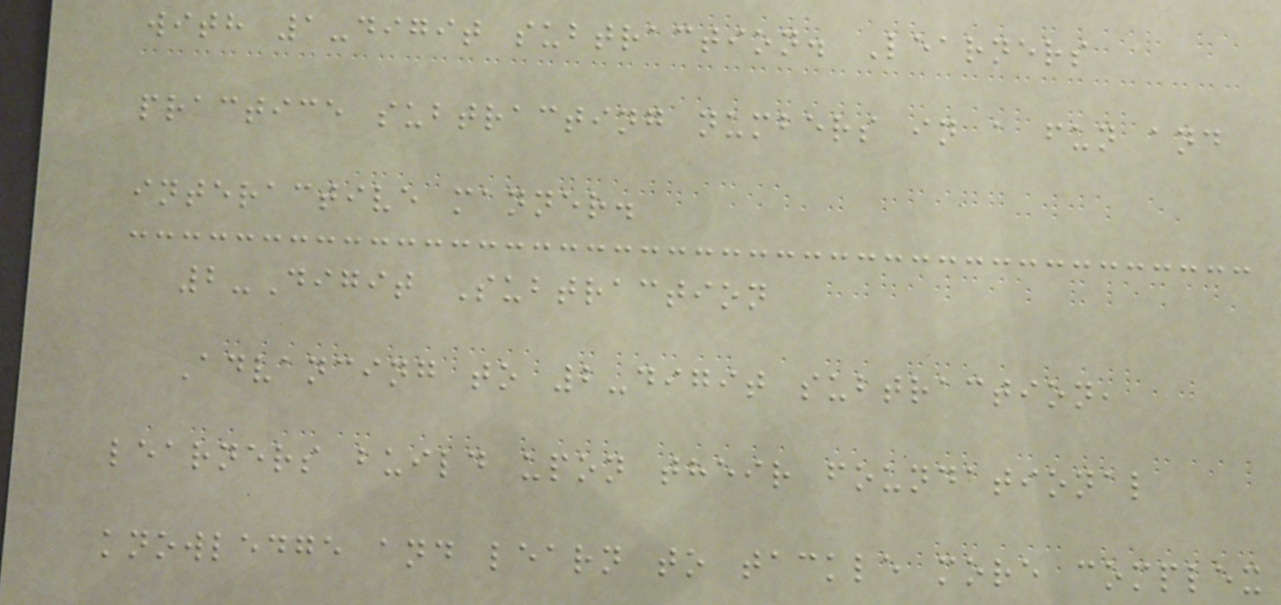with 1-digit subtraction. Learners
practice subtracting numbers in a fun and
interactive manner.
2-Digit Subtraction
Advancing to 2-digit subtraction,
learners build upon their foundational
knowledge and learn to tackle more complex
